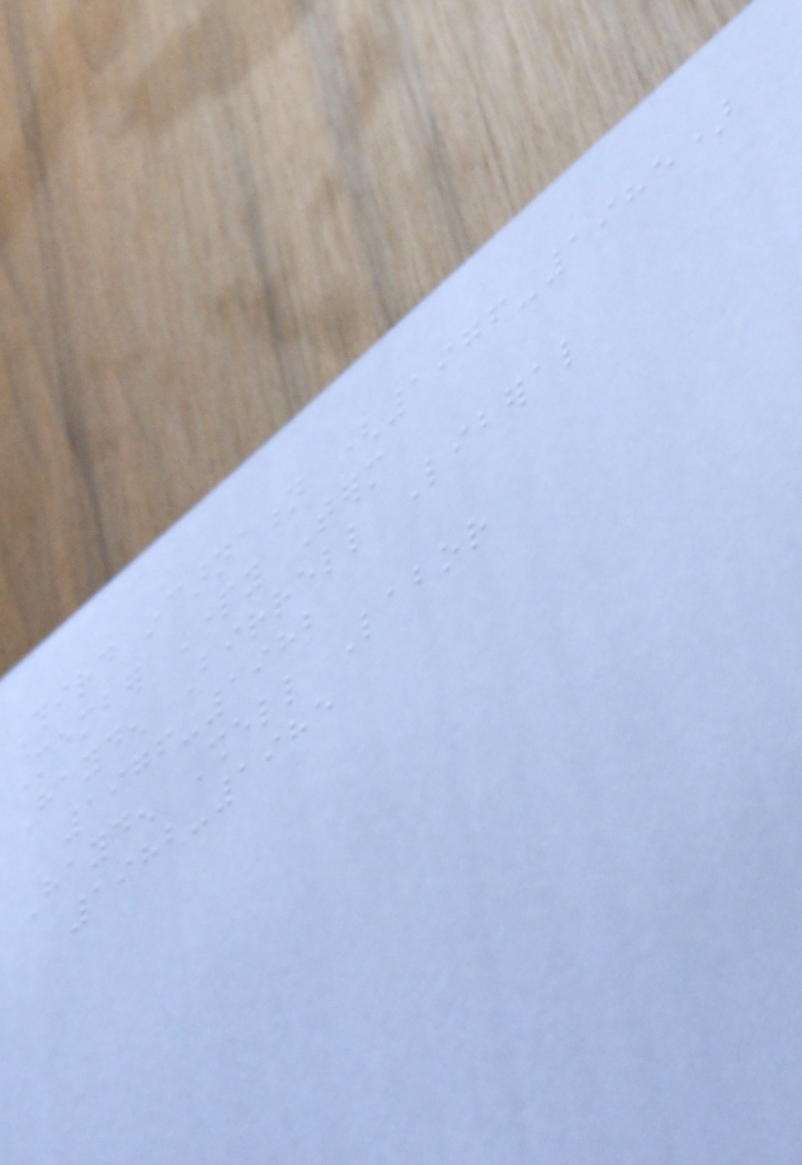Third incarnation (1976-1985)
Member Party Term
Hayden Birrell Liberal
1976-1982
Hayden Shell Labor
1982-1985
